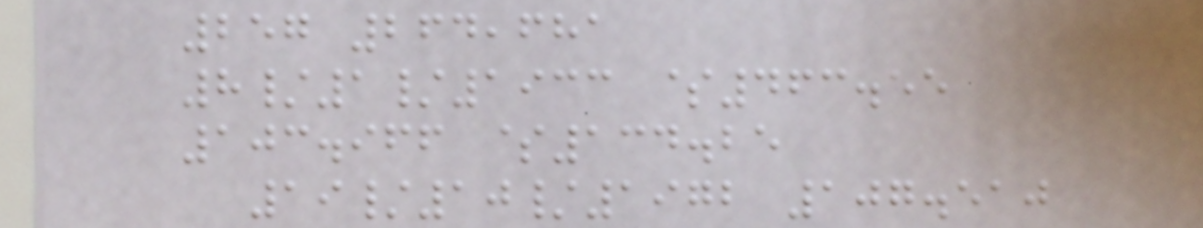257 264,681
8/1/1933 $463.55
103.966 $134.25
19/10/1972 107.510
